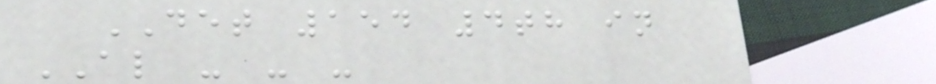DET 154 4th in
AL - - -
